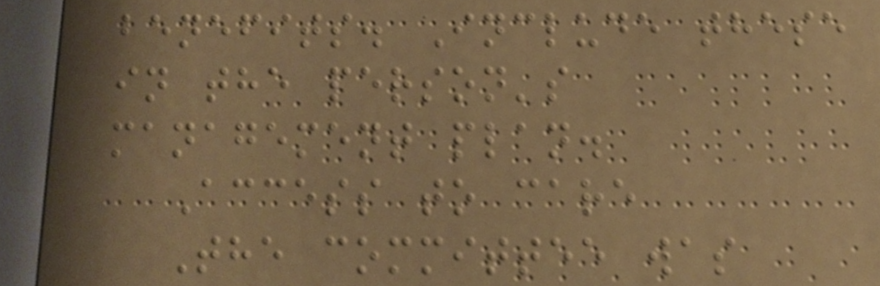benefits. Include these
in the person's
management plan.
Access to care
The committee was
